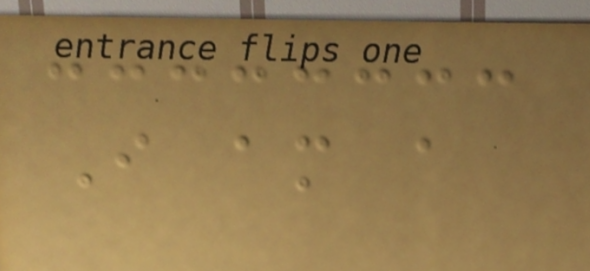I am a
